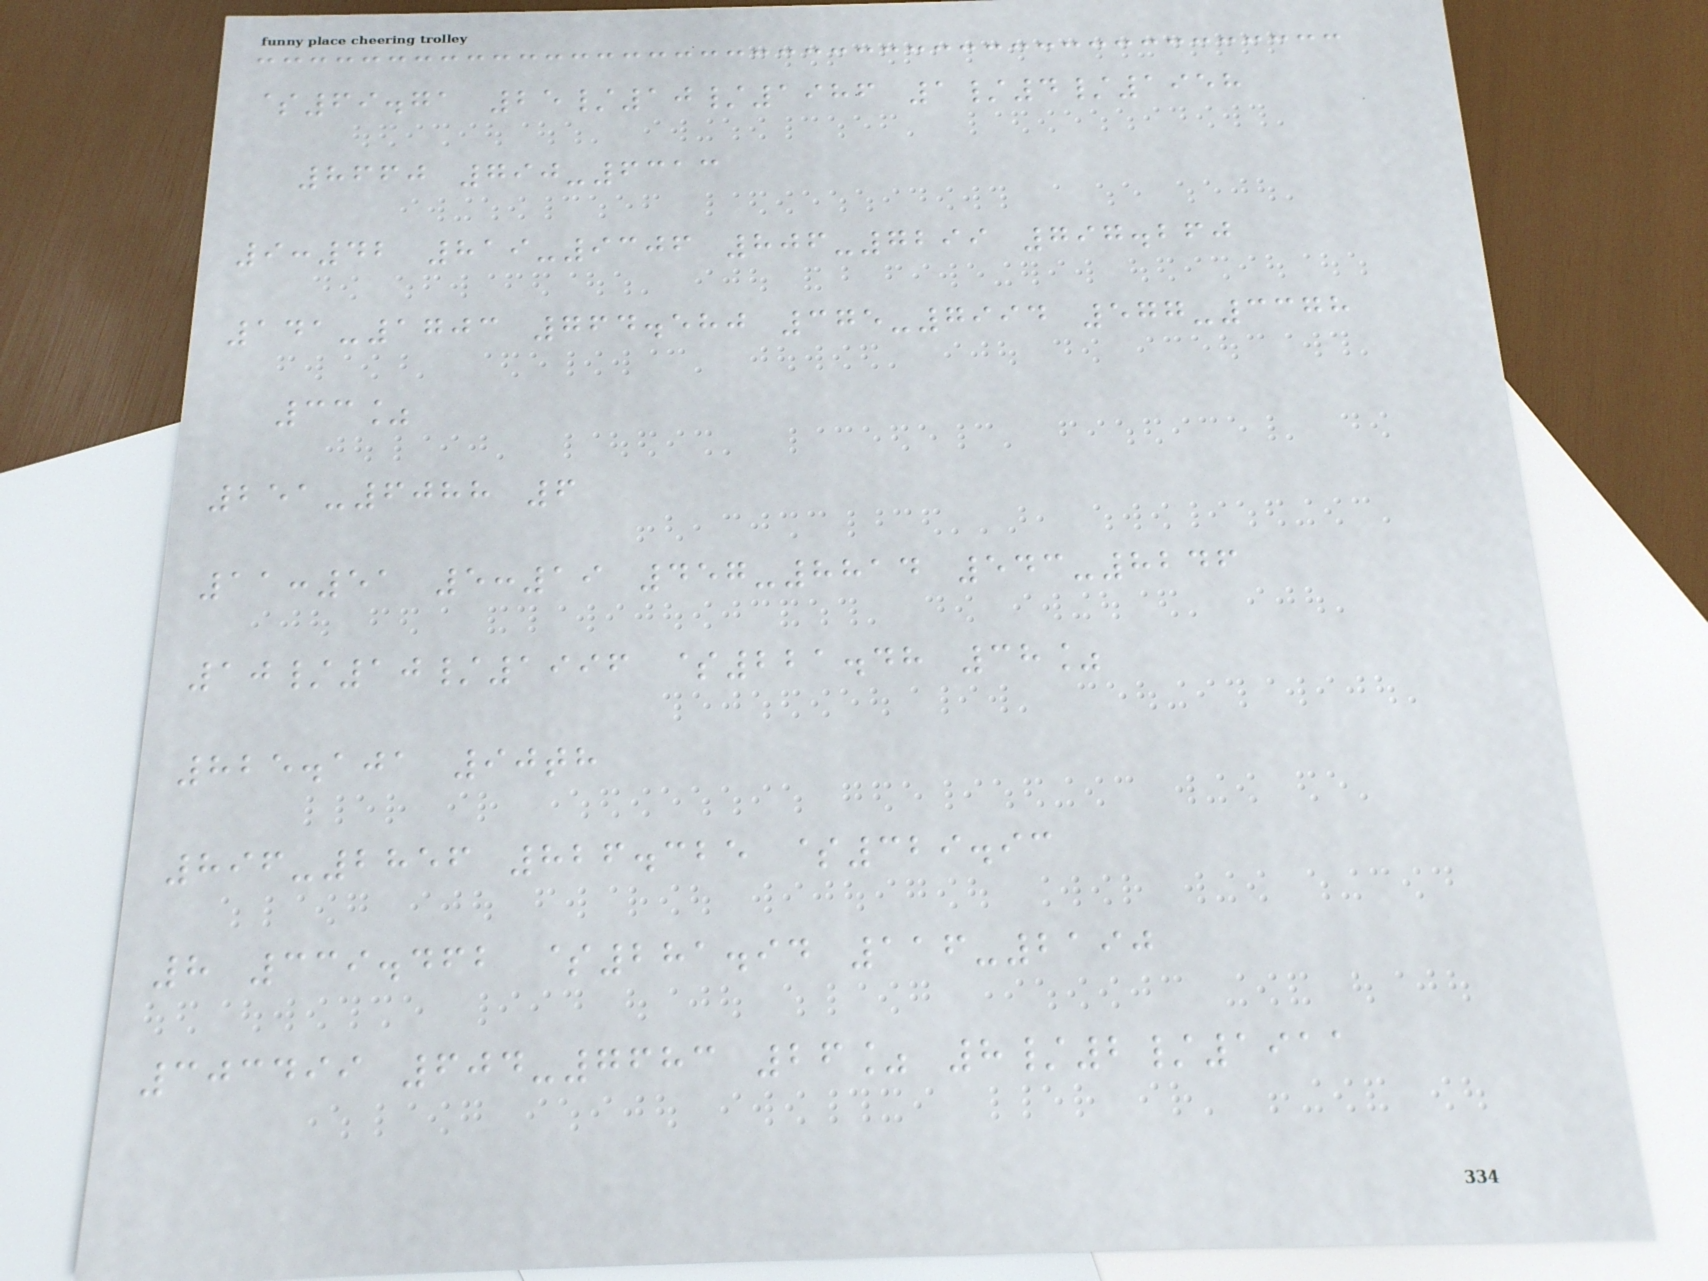$69.71 25/10/1986 1/4/1958
8660 790-6313
9:42 819-9306 806-7299 797.260
141-1703 764.580 375-7994 577-3378
33%
251-6088 6
11:51 5:19 457-8814 543-8246
10/10/1996 $221.48 38%
825.101 90th
896-2856 826.325 $329.93
8 339.462 $281.94 116-2190
303499 604-7683 26% 8/2/1911
